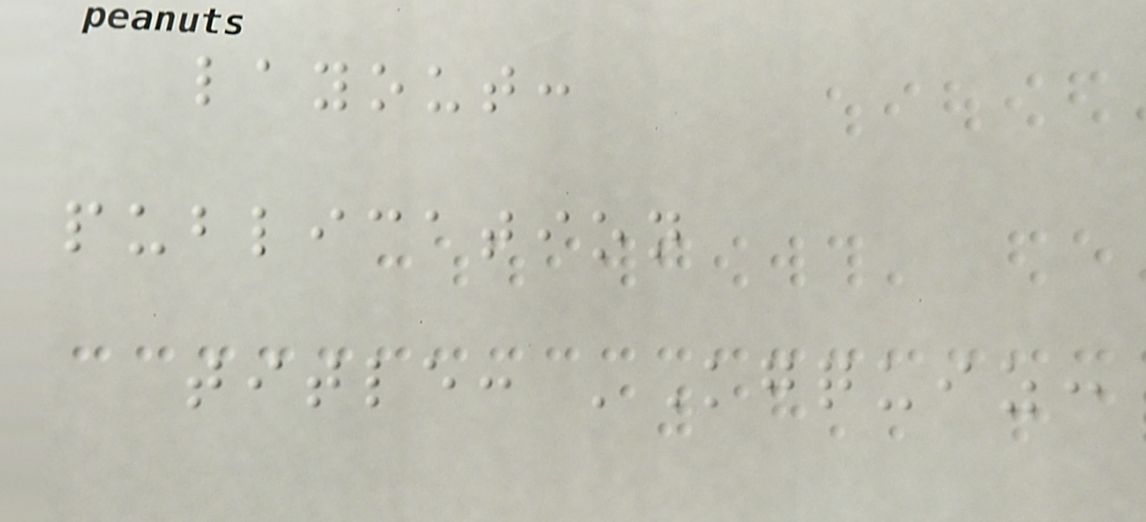layout:
publication
title: 'Kgquiz:
